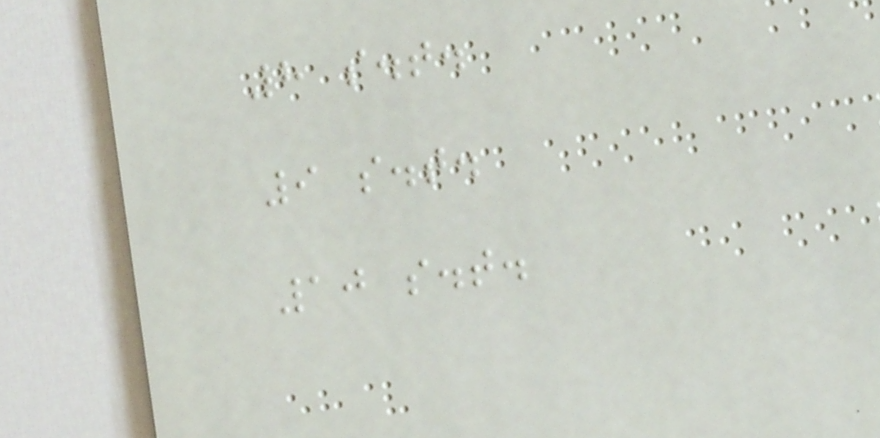8 s.t.
9 s.t.
10 s.t.
